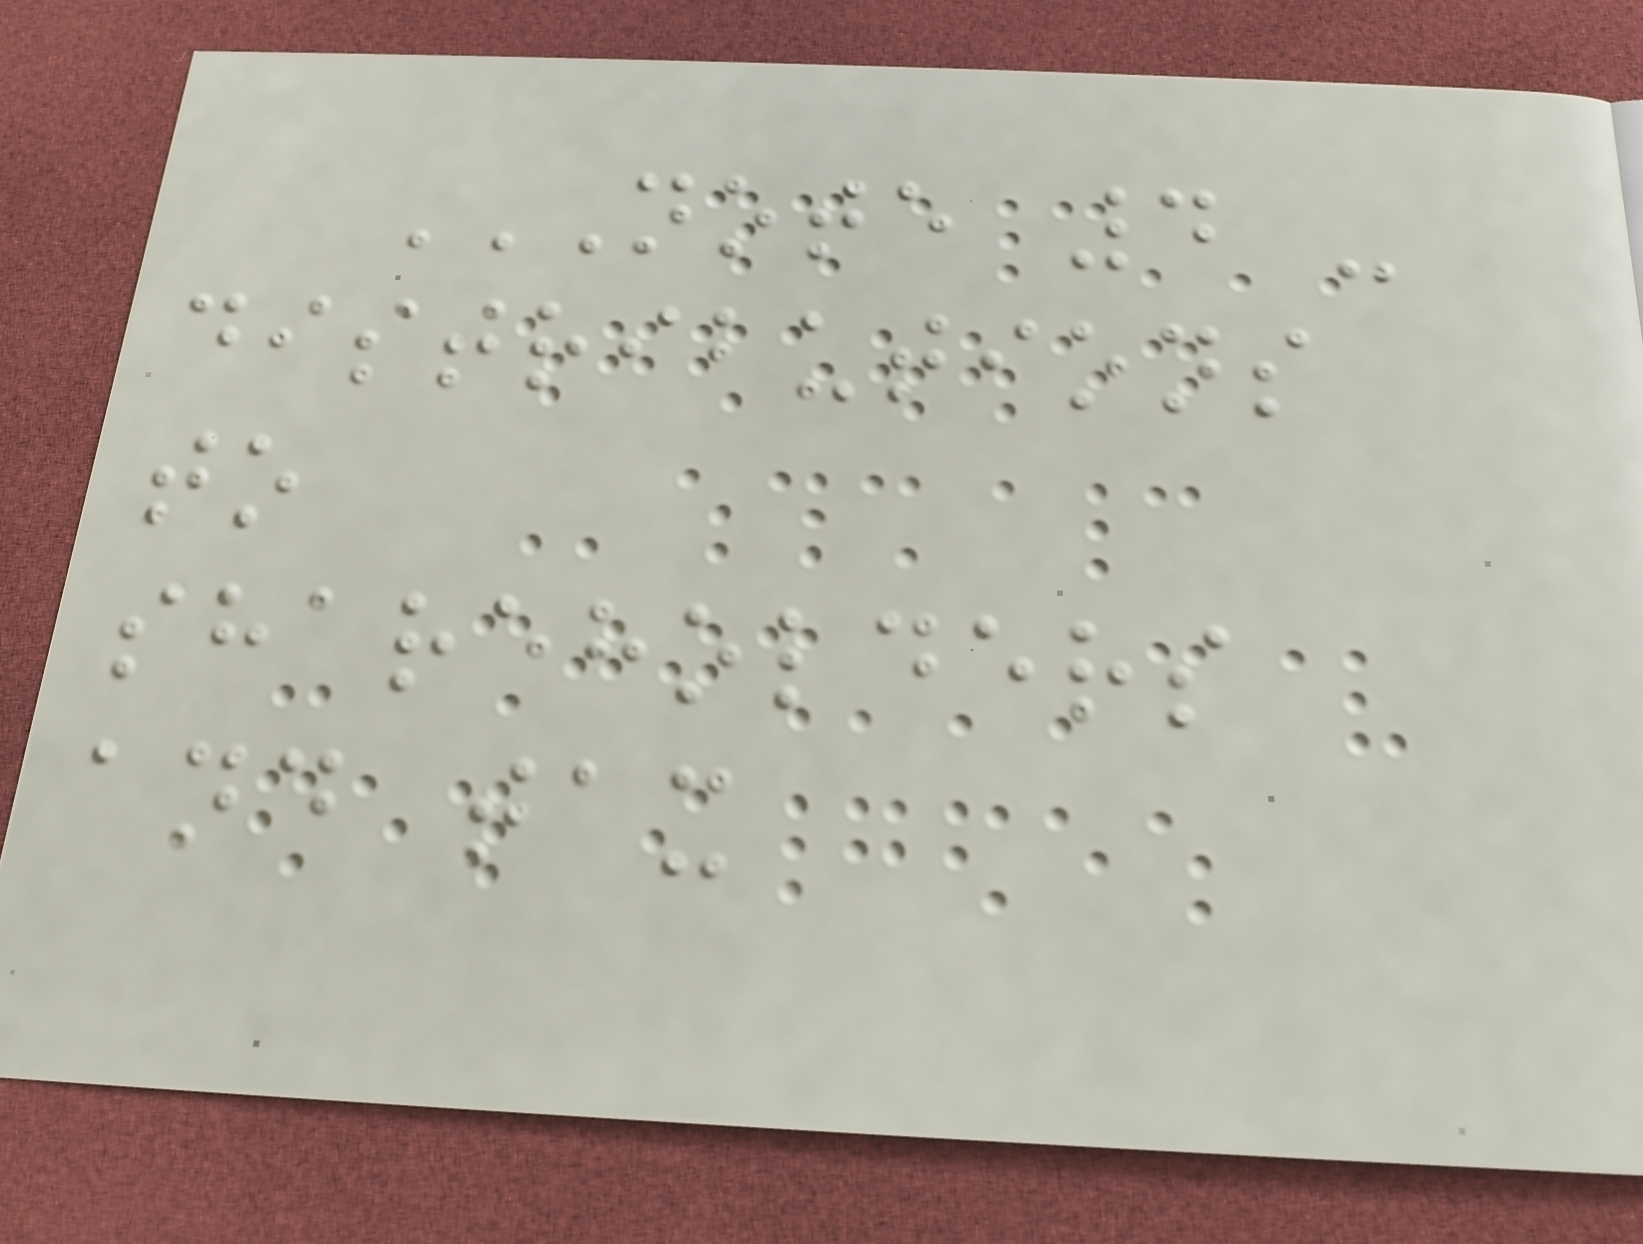NOTE 4 -
DISTRIBUTIONS
TO
SHAREHOLDERS
AND TAX
